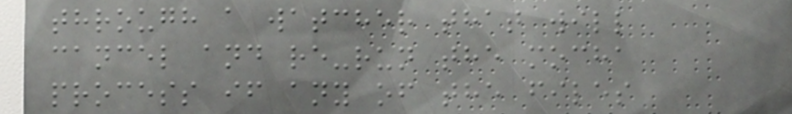through a watcher that will
cancel and re-run the mocha
process if any of the files
